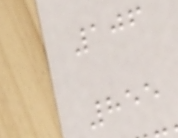106
855
